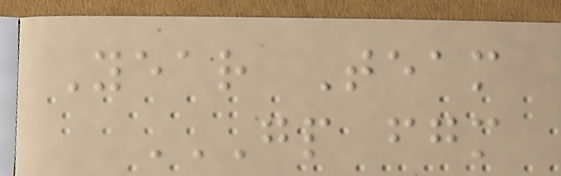Year Team
GP FGM
